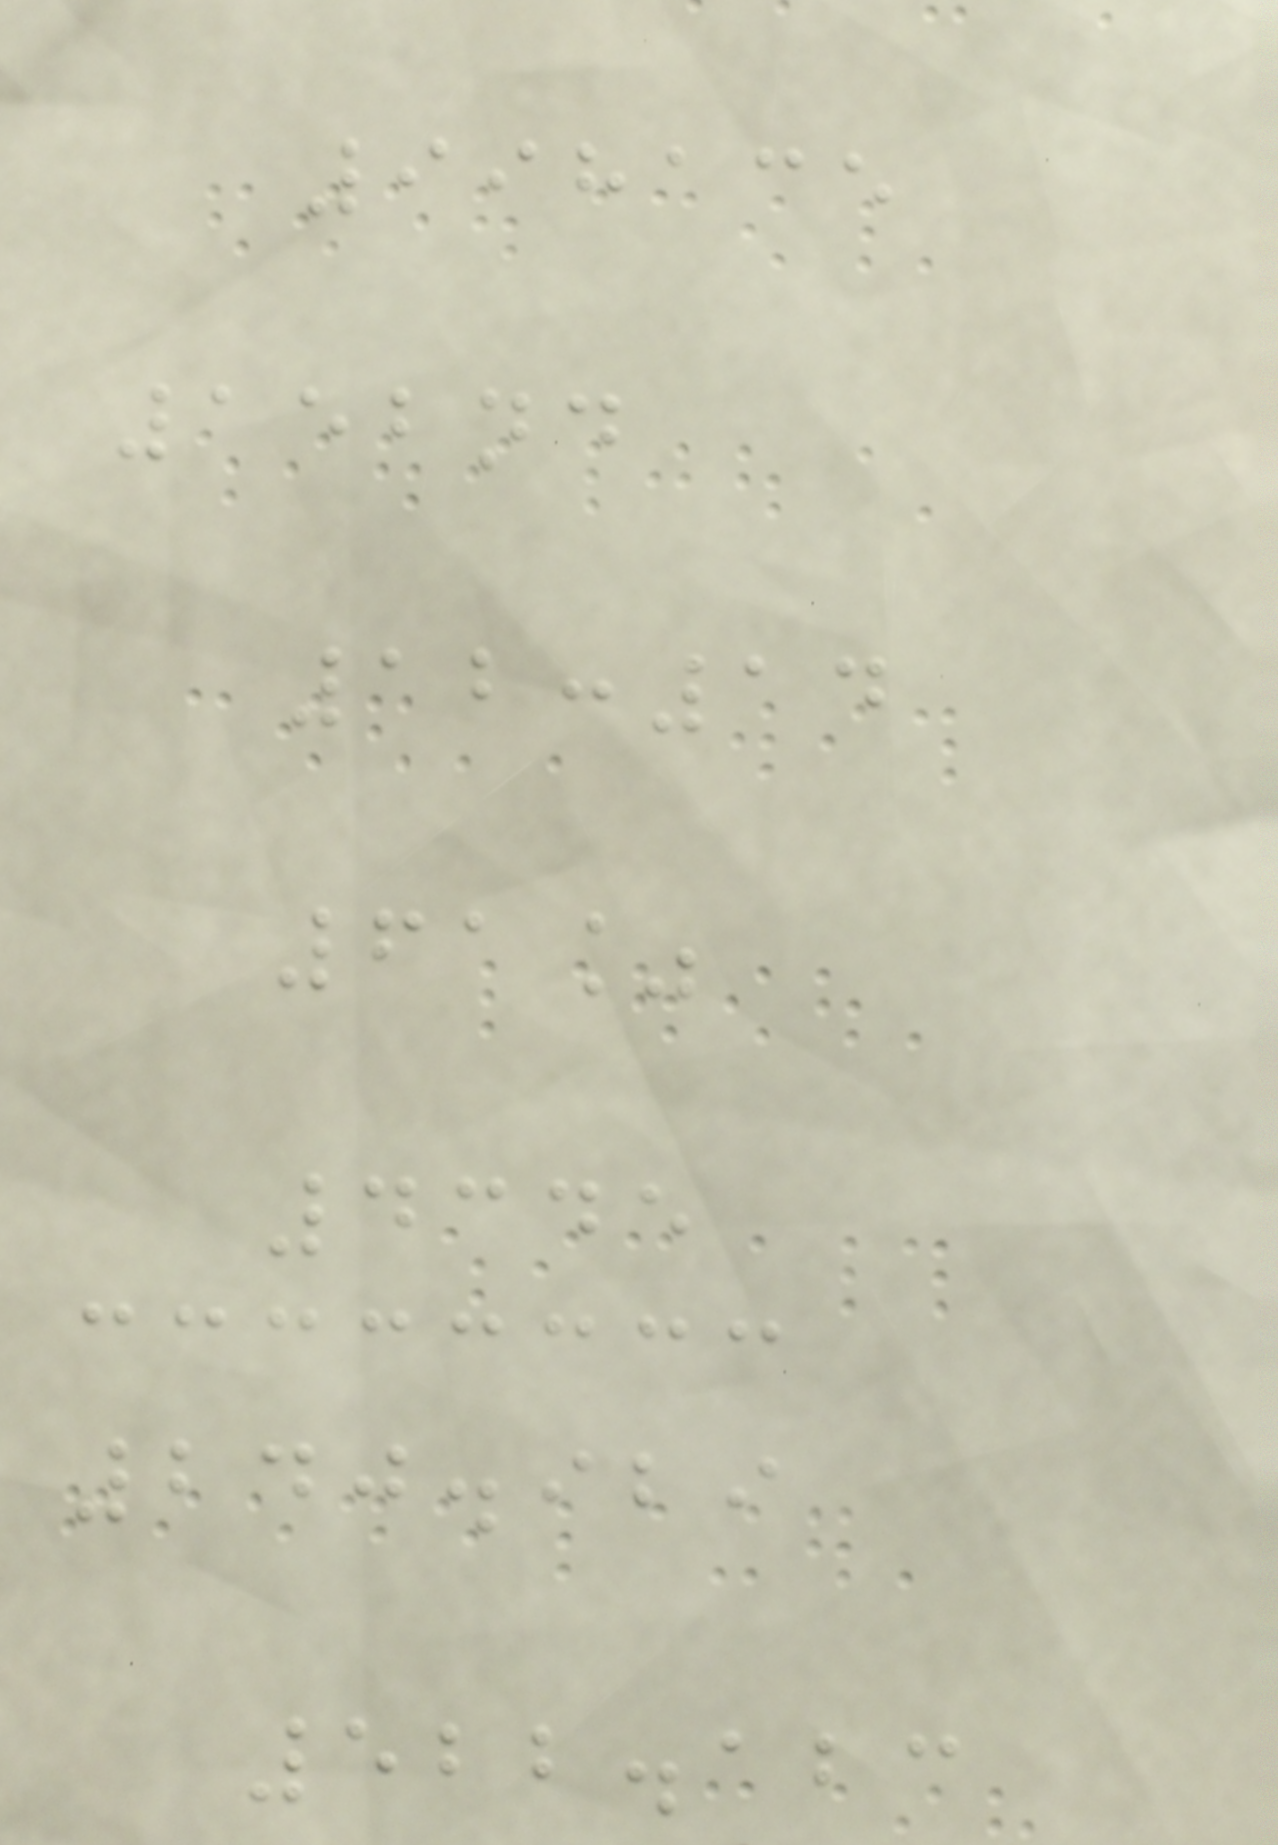998135
152nd
12:14
61%
4345
240.929
522.123
